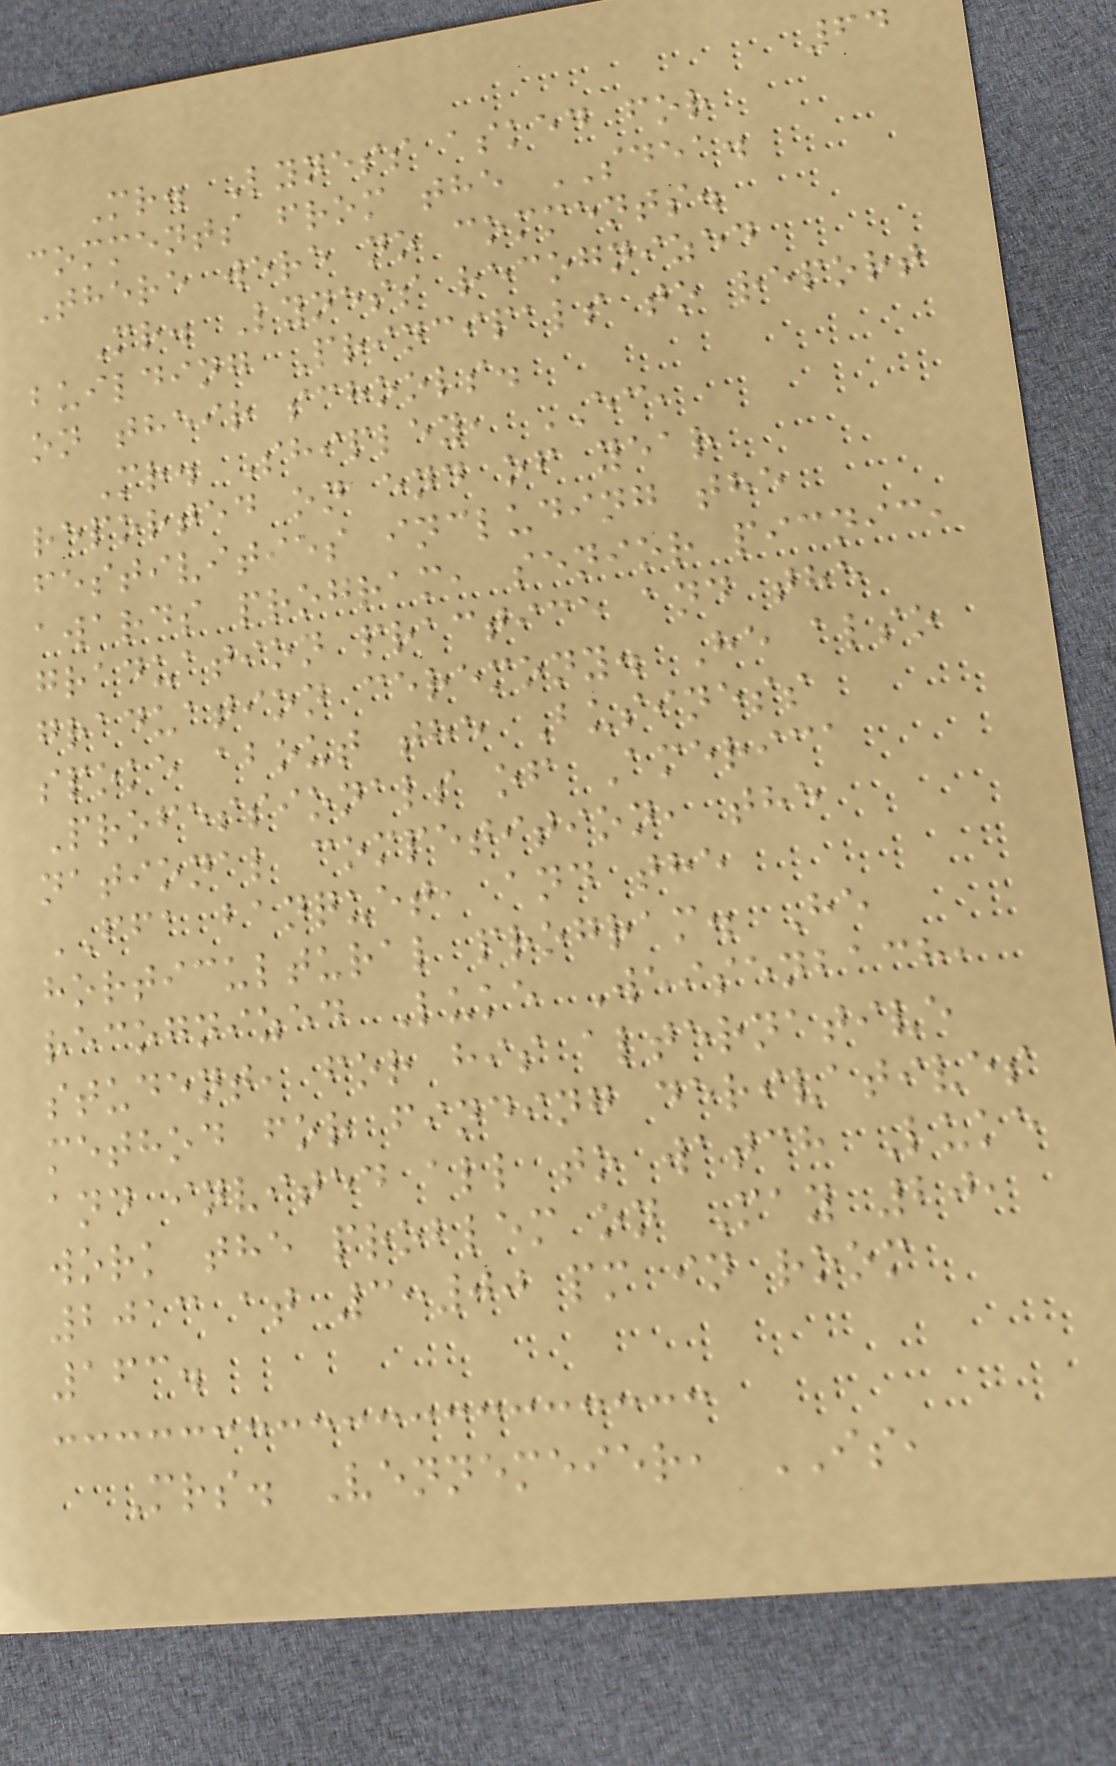64
Mr. Lyness asked for
comments from the SDEA.
There were no comments.
Mr. Lyness recognized
building Principals to report
on their schools.
Mr. Shipley, EC,
reported on end of year
festivities including the
awards program, senior picnic,
graduation practice and the
graduation ceremony. He also
spoke about the Business
Professionals of America
national competition, the
FFA banquet, and the
horticultural program. He
recognized Luke Weisenbach,
student, for his alternative
method for finding derivatives
and invited all to watch Luke
work the problem on May 20,
2013 at 3:00 pm in room
163.
Mrs. Vennemeier, IS,
